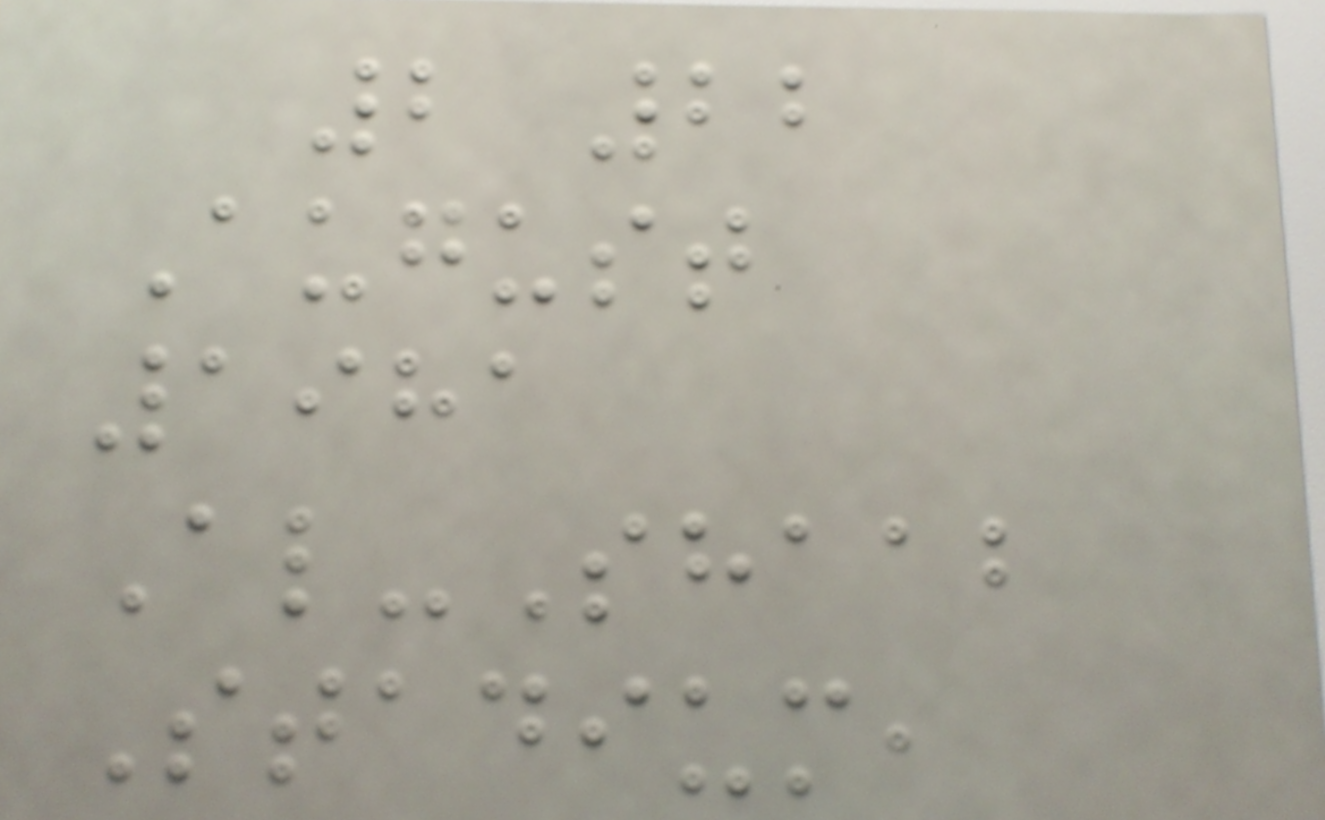2 22
August
1981
Al-Shaab
Stadium,
